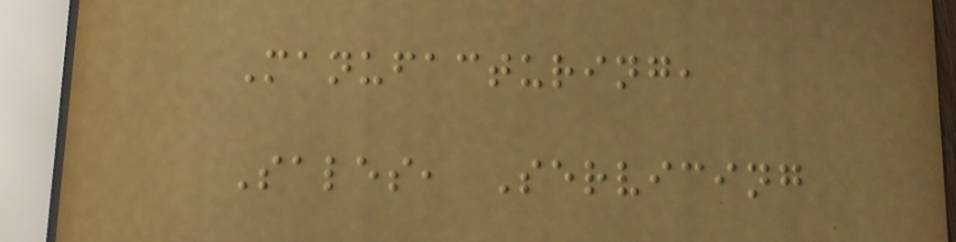Manufacturing,
Sales, Servicing
